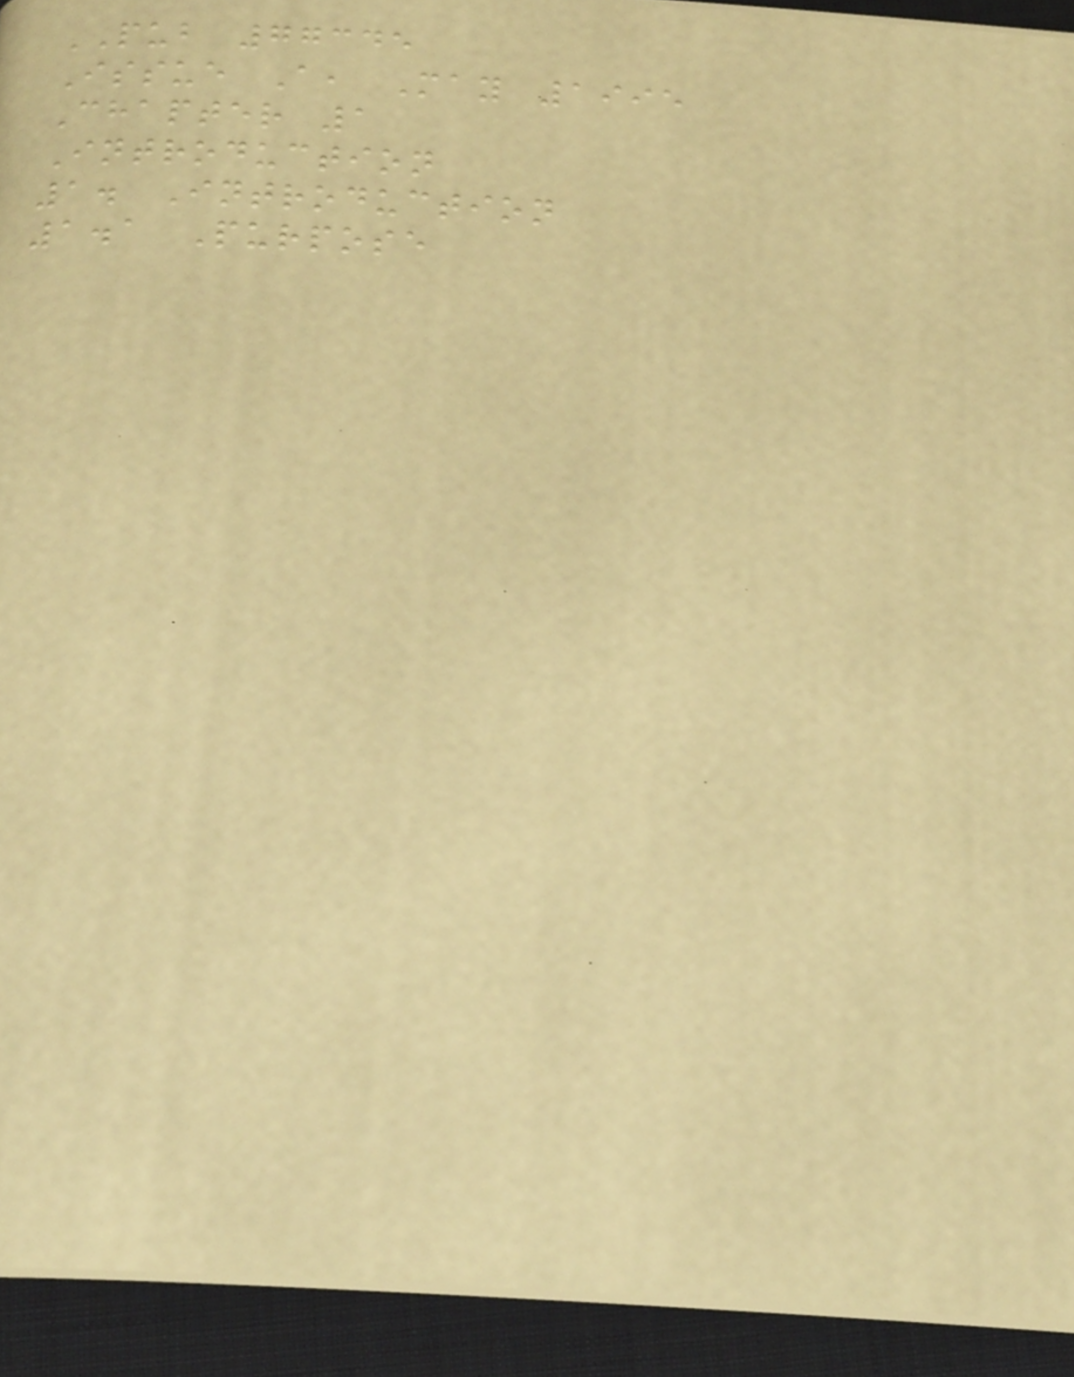PUB 77345
Issue A, May 1995
Chapter 1
Introduction
1. Introduction
1.1 Purpose
